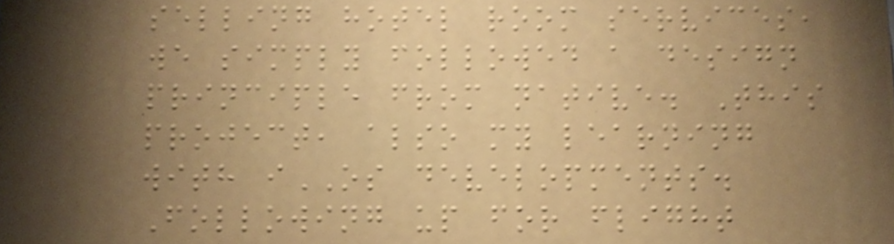selling hotel room services,
we simply followed a design
principle from native. This
project, also my learning
with iOS developments.
Following up for flight
